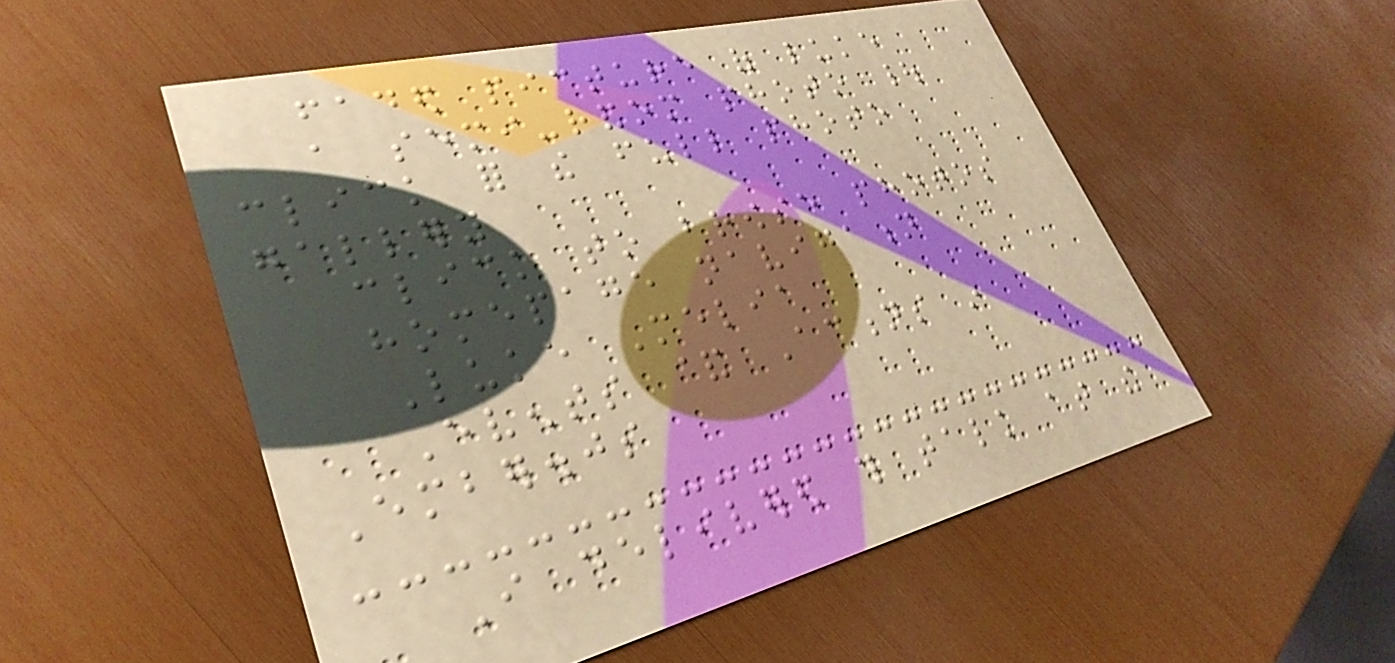faded picture of luke
a semi-random photo |
click for the full photo
gallery
click to browse photos
homepage navigation
Luke Melia
Events & Actions in
Ember.js
I delivered this talk at the
